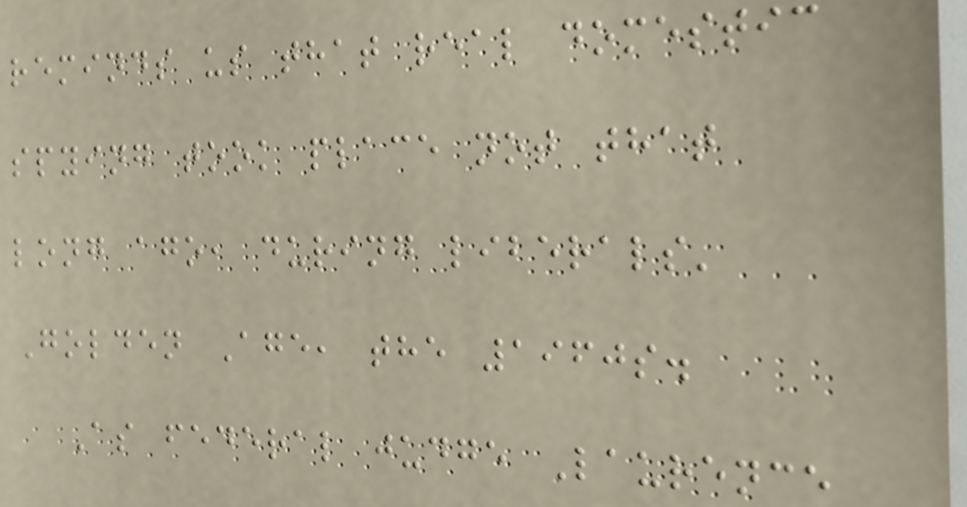reminds us that real domestic
spying took place not that
long ago, during liberals'
Golden Age, the 1960s.
As federal judge Laurence
